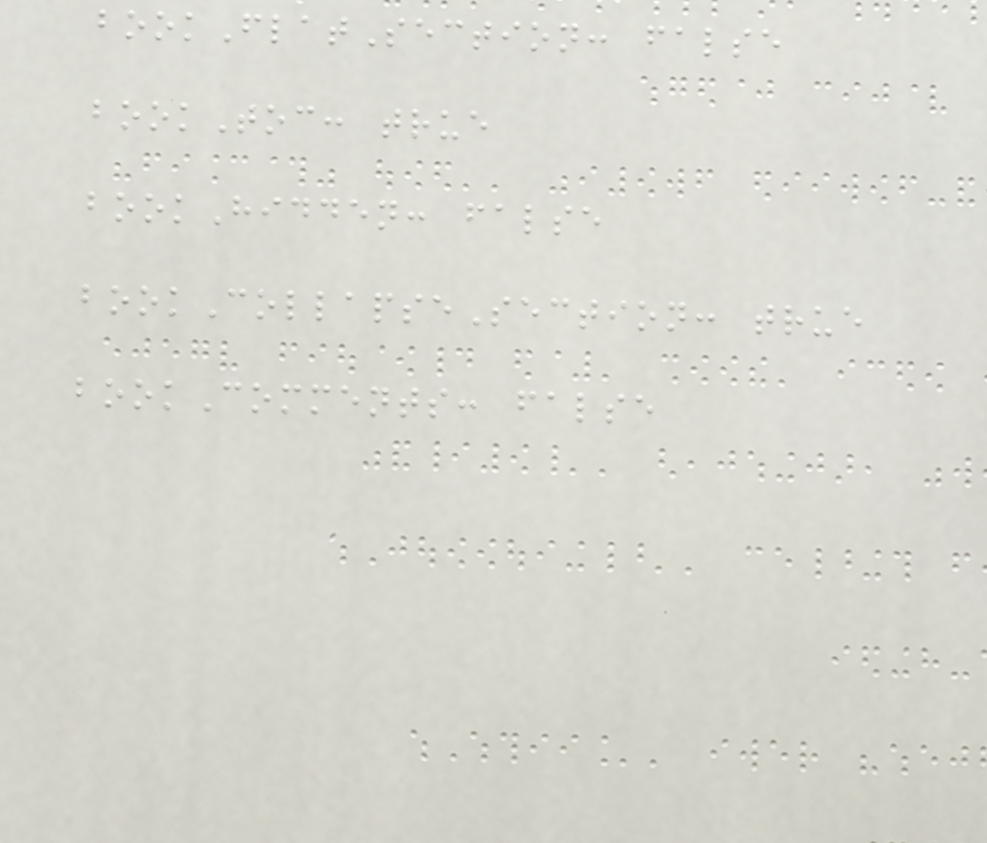bookFlatSection: false
bookToc: true
bookHidden: false
bookCollapseSection: true
bookComments: false
